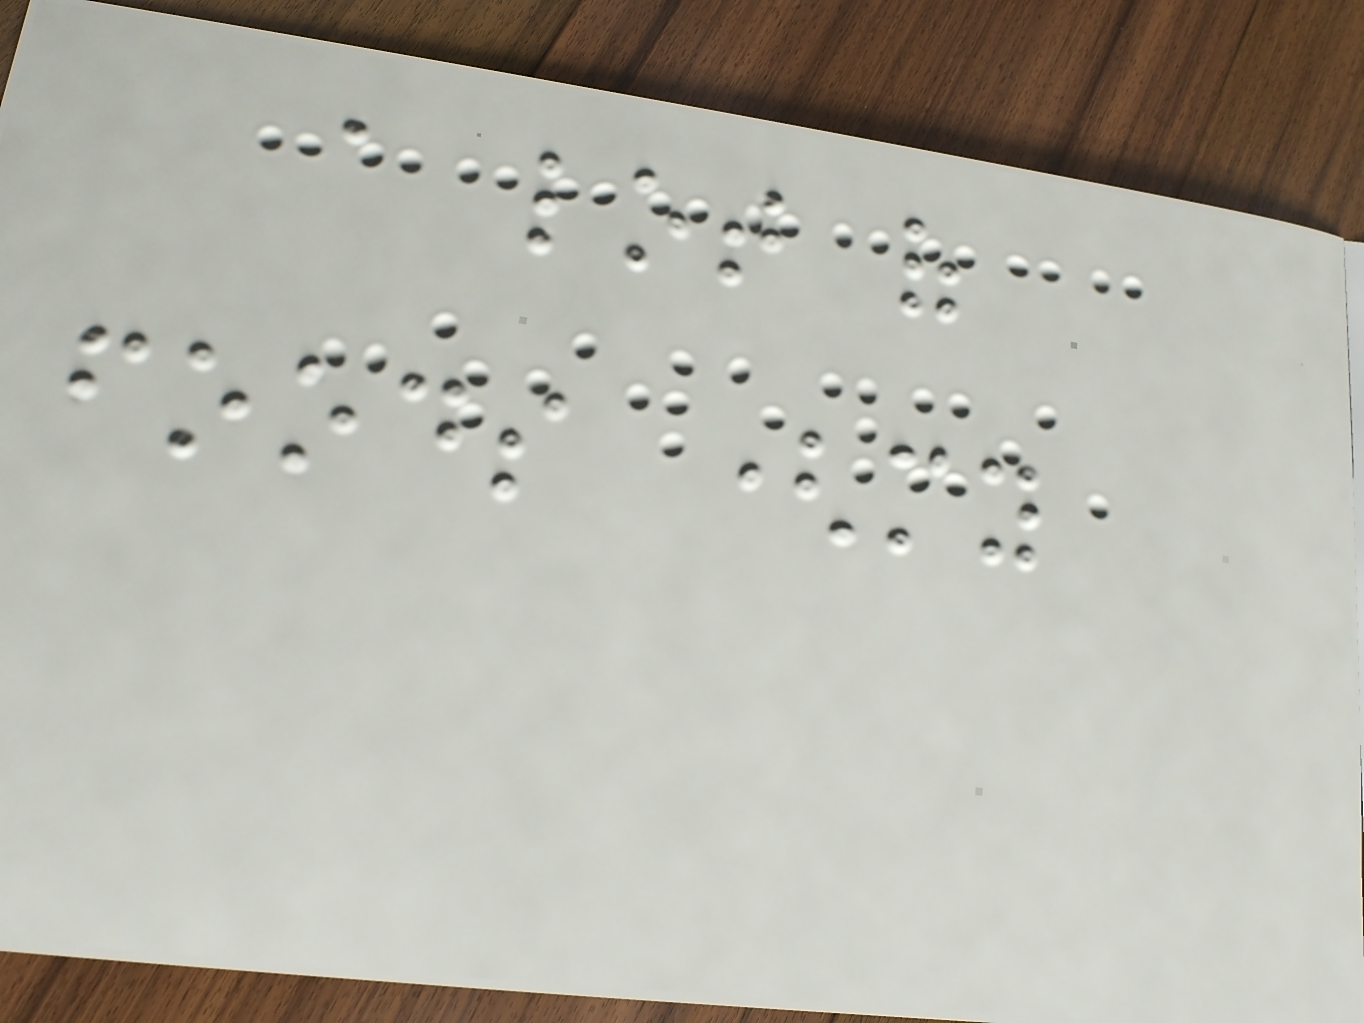a lot of
foods (my
